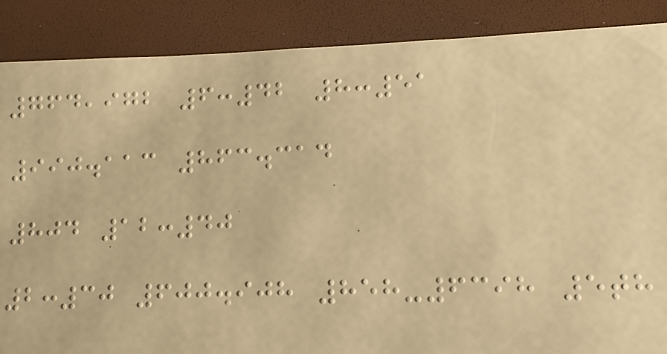764,972 6:42 8:51
990.113 863.314
804 12:40
2:30 600.908 858-6398 5th
